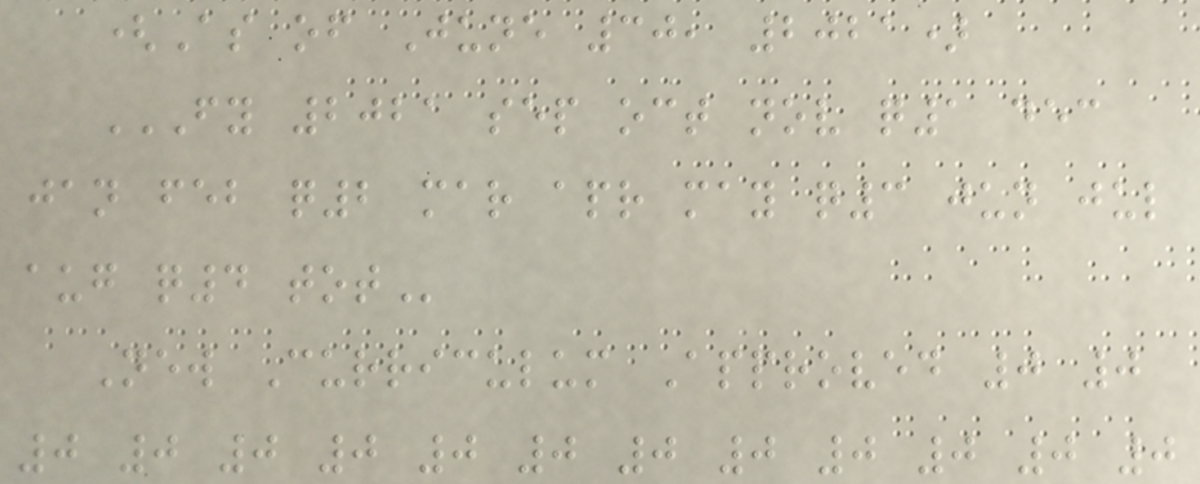(As of June 30, 2021)
FY 2021 SEP OCT NOV Q1 DEC
JAN FEB Q2 MAR APR MAY Q3 JUN JUL
AUG Q4 TOT
New Curriculum Approved 0 0
0 0 0 0 0 0 0 0 0 0 0 0
